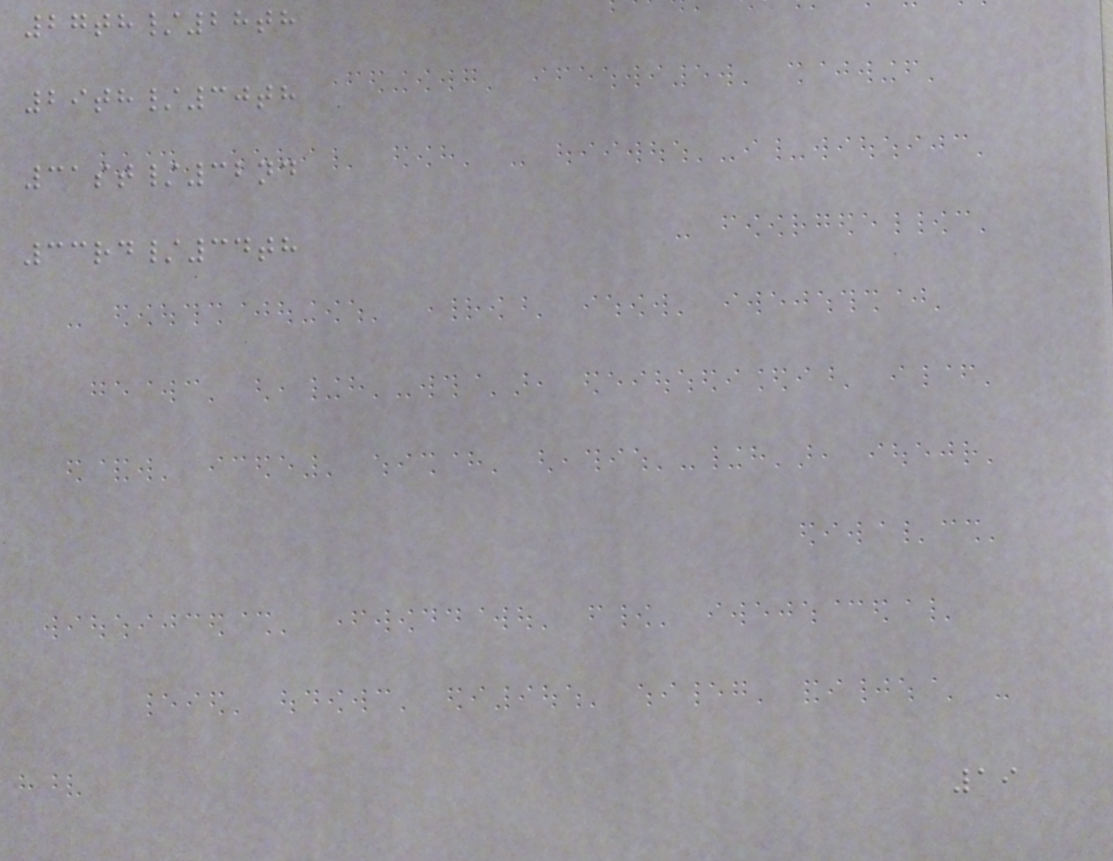27th/28th
29th/30th
31st/32nd
33rd/34th
19
